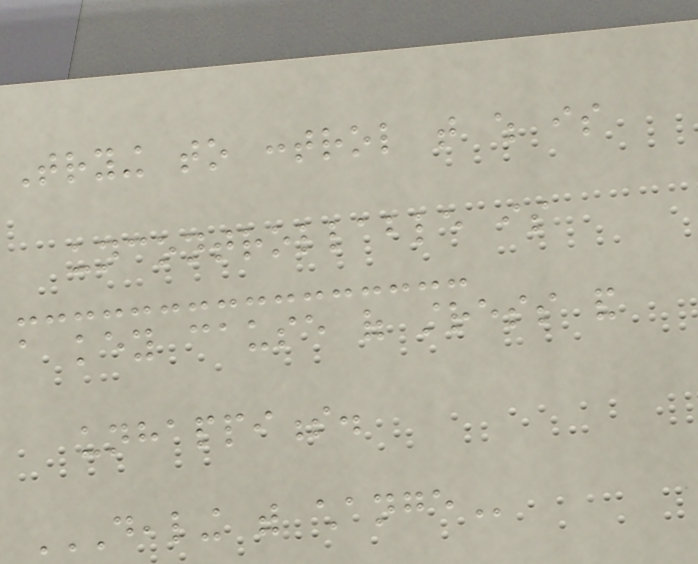Trying to control that which is
uncontrollable is
a key cause of stress and
unhappiness.
DEALING WITH CHANGE
